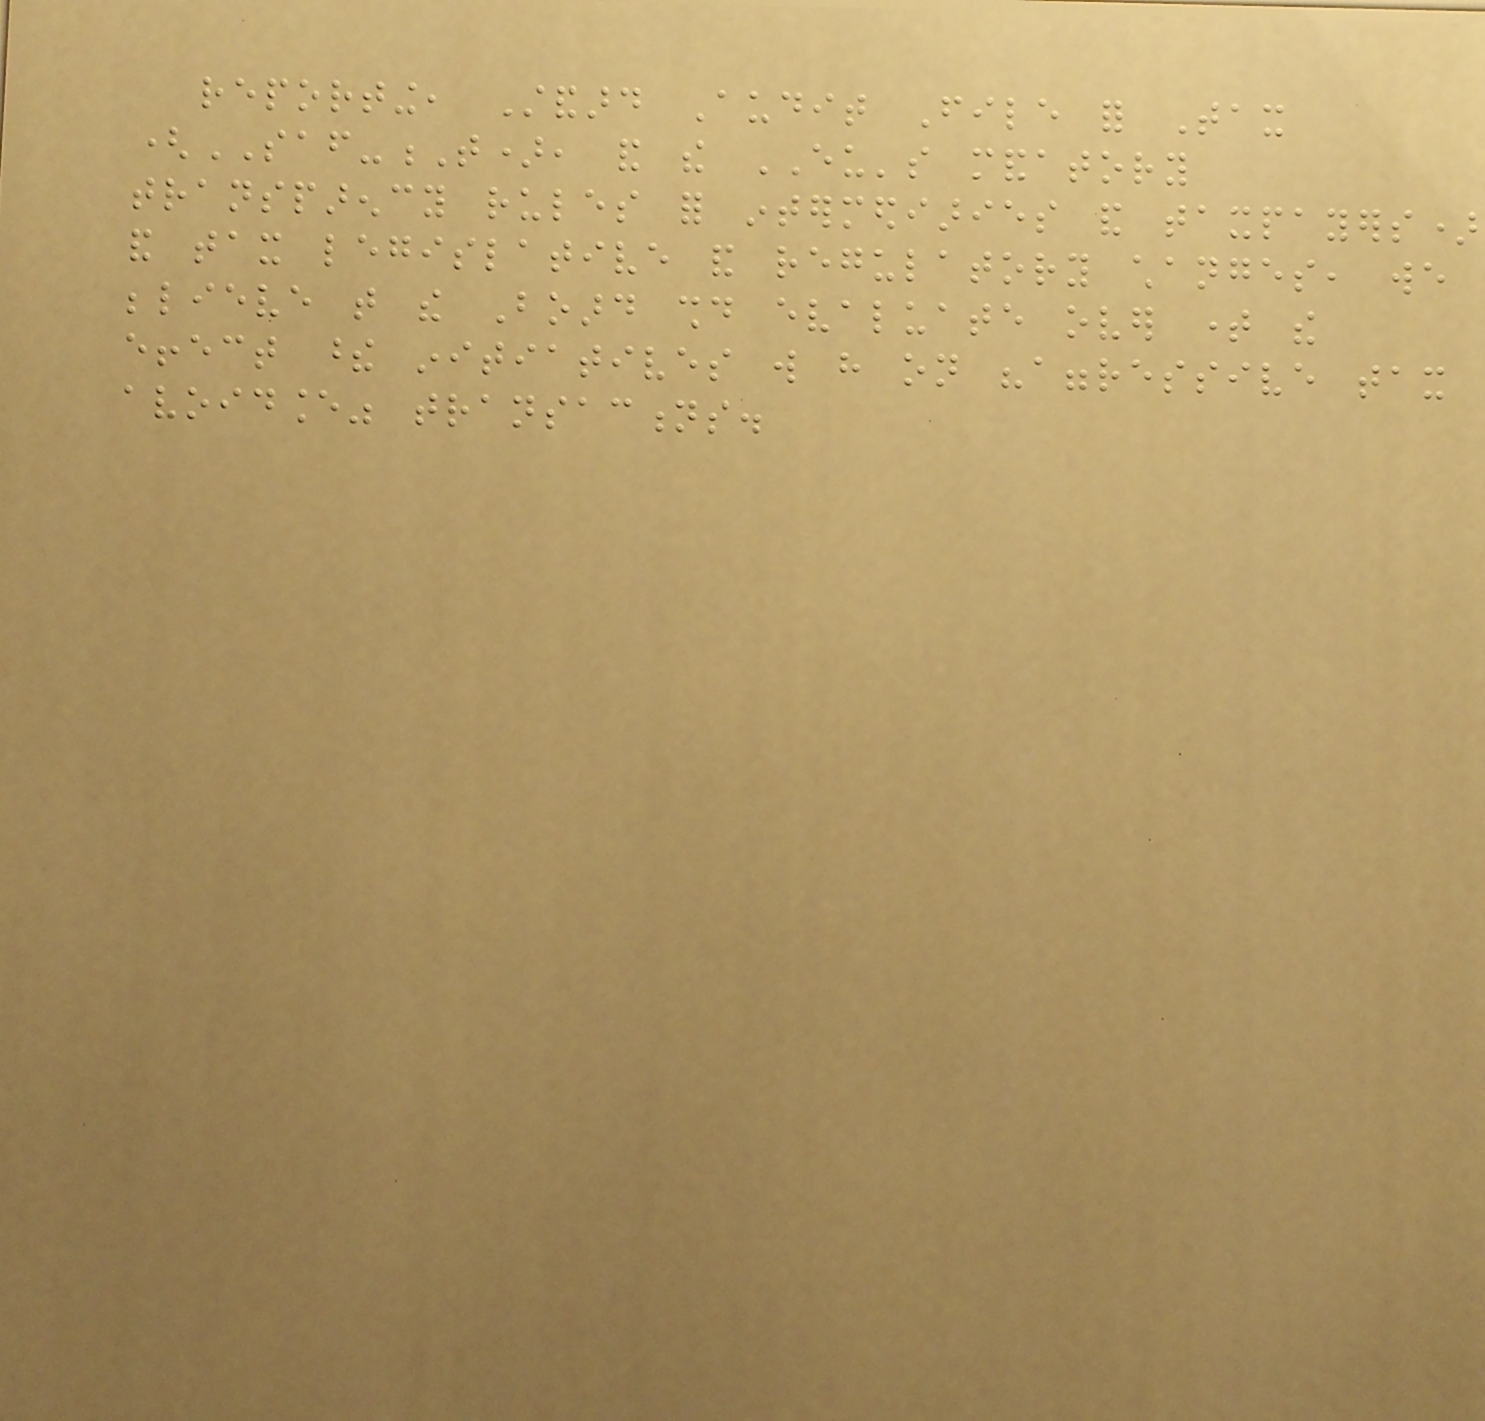reporting, Standard Audit File for Tax
(SAF-T), and the EU's mandatory
transparency rules for intermediaries and taxpayers)
and tax legislative and regulatory changes, we
believe that the Board should evaluate over time the
effect these initiatives will have on "aggressive tax
avoidance" transactions.
